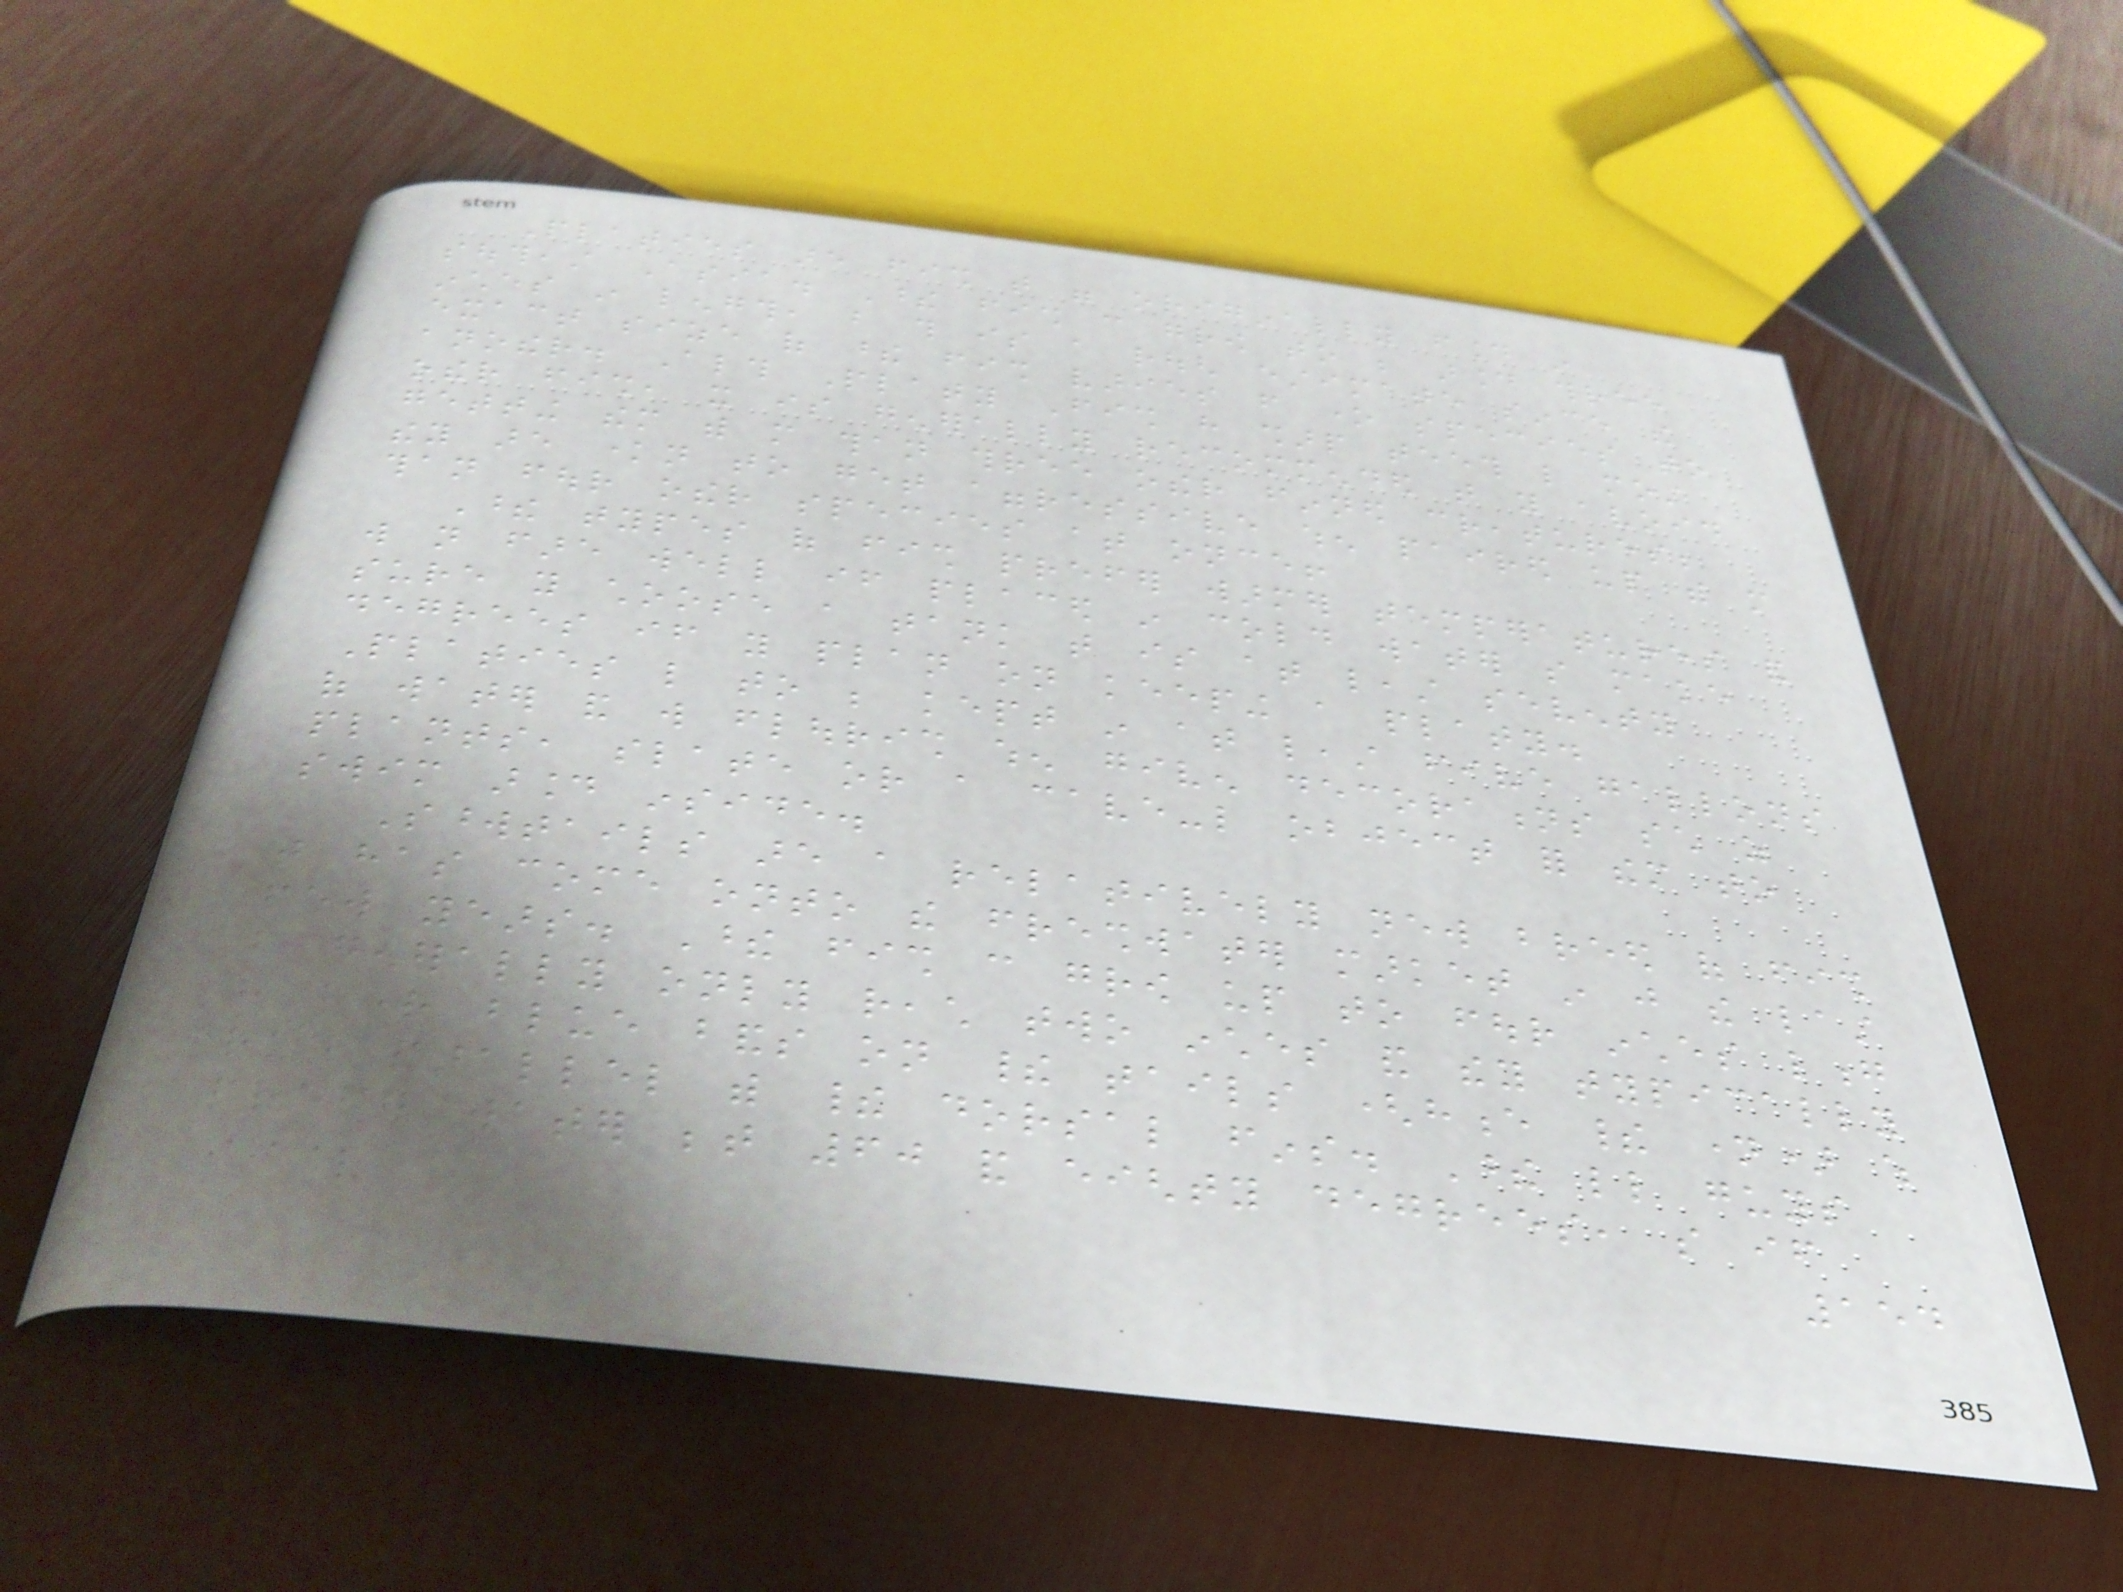Platies are fish that were originally found in
southeast Asia. These fish can grow to be around three
inches in length, but this is a rough estimate since the
exact size of these fish varies from one species to
another. Although Platy Fish have sharp teeth like most
other fish, it is generally recommended that you avoid
getting them with more than three other finned creatures;
they are known to get aggressive when paired up with more
than four other species at once!
These types of fish prefer warmer temperatures and
will not fare well if placed in cold water so make
sure you choose a tank that is at least seventy
degrees if you plan on keeping a platy.
Platies like to be kept in at least five gallons
of water and will flourish when given decorations such as
plants, slate or a cave-like object for them to
swim around inside.
Swordtails are a relatively new breed of fish
that has come onto the freshwater market in just the last
few years. These fish can grow up to four inches long
but generally only reach two inches and they typically
have bright blue bands on their tails (hence their name) which
run parallel with their dorsal fins. These little guys
prefer water between 60 and eighty degrees, so if
154
